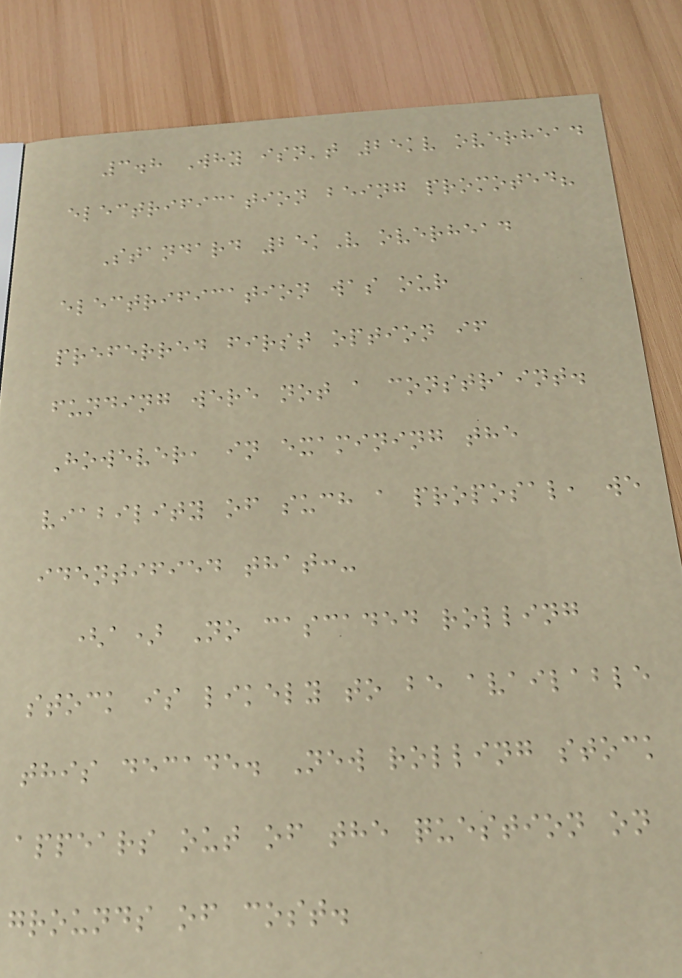3.8 Why isn't 25kv overhead
electrification being promoted?
Standard 25kV overhead
electrification was our
preferred first option if
funding were not a constraint.
However, in examining the
viability of such a proposal, we
identified that:-
(a) No cascaded rolling
stock is likely to be available
this decade. New rolling stock
appears out of the question on
grounds of cost.
